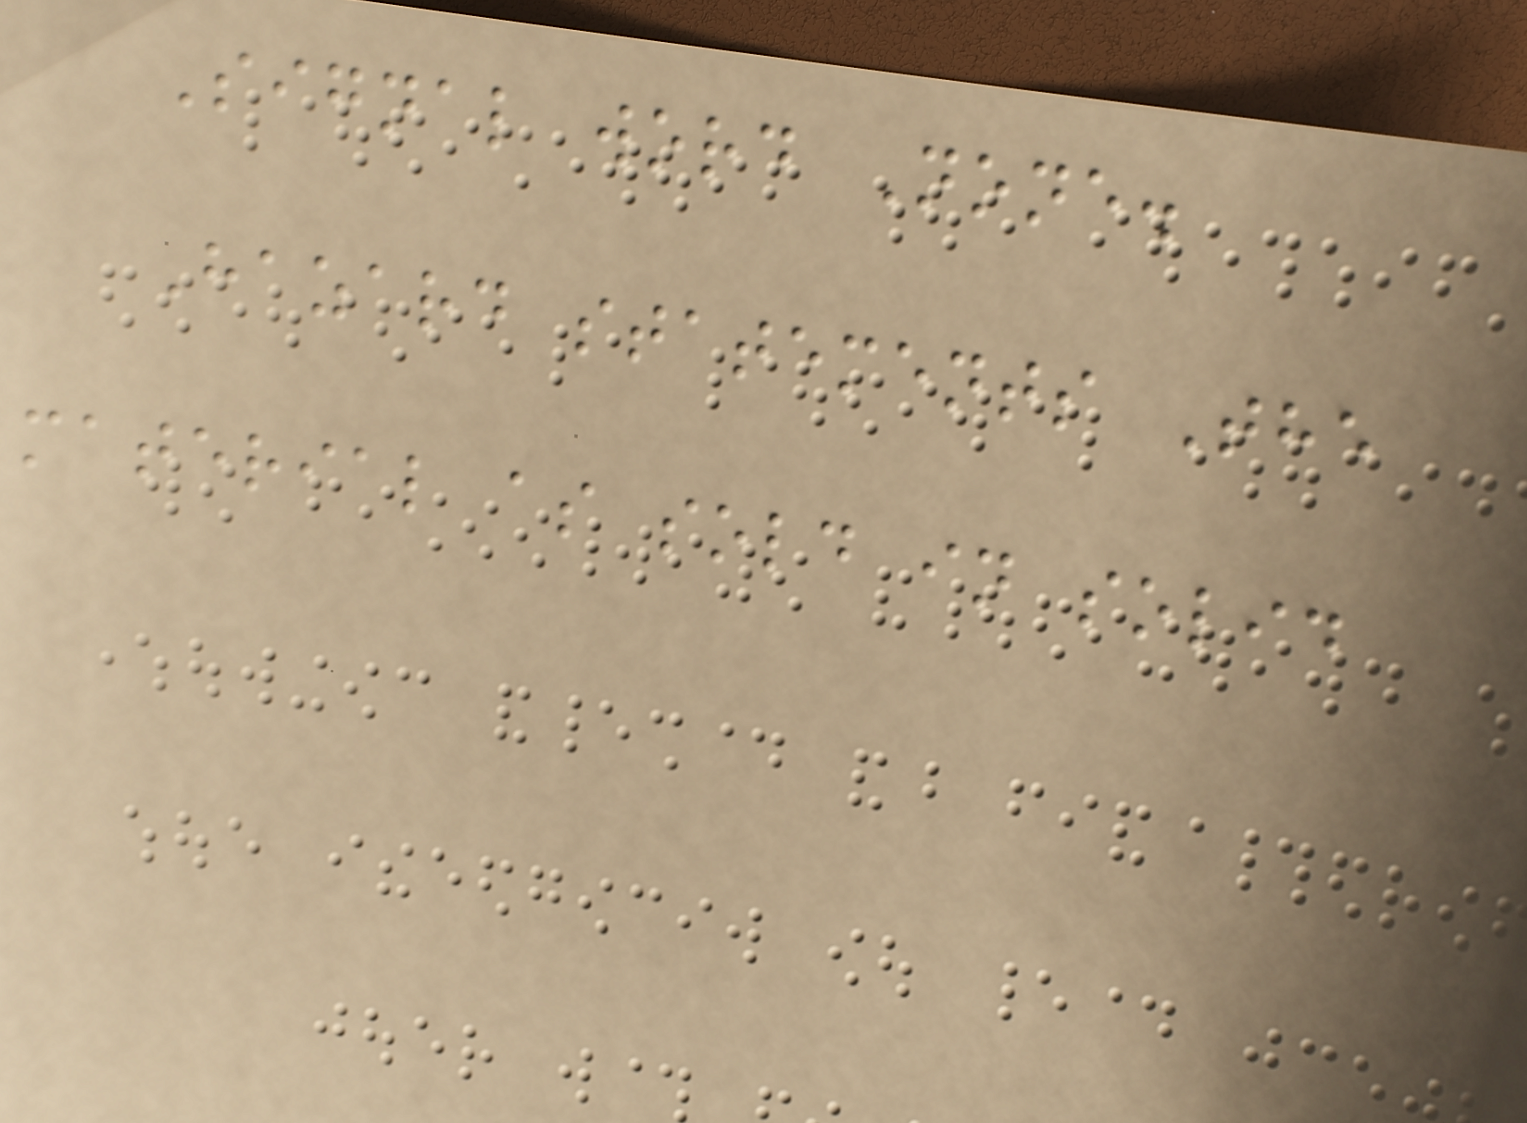Signal word None.
Hazard statements The
material as sold in solid
